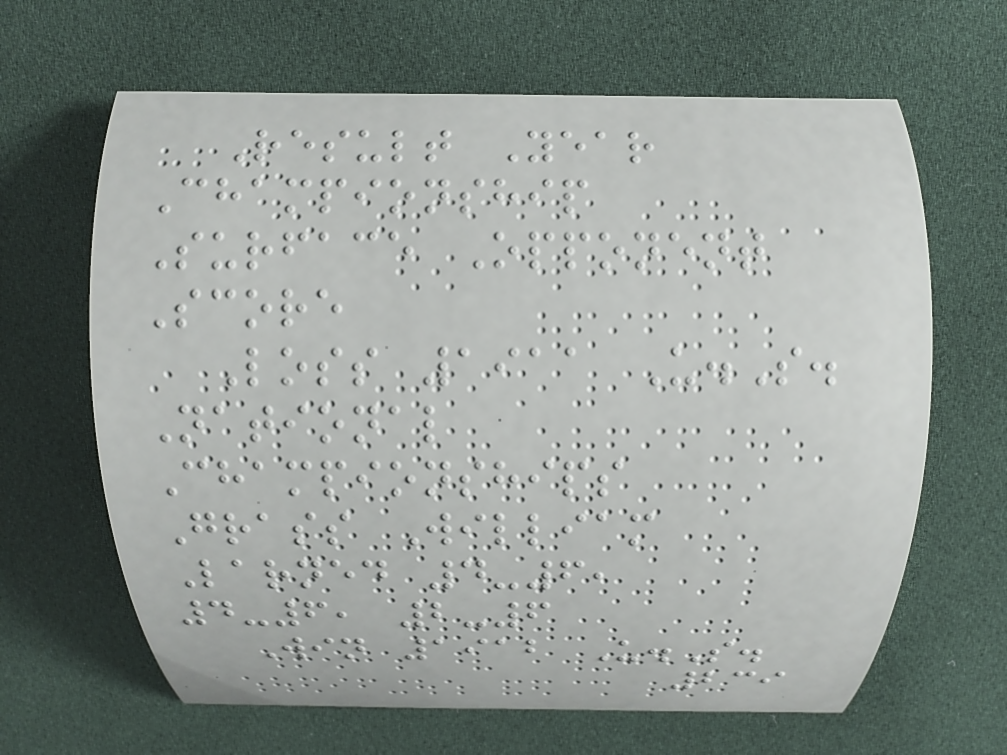Result Year
Championship
Surface Opponent
Score
Loss 1911 U.S.
National
Championships
Grass William
Larned 4-6,
4-6, 2-6
Win 1912 U.S.
239
